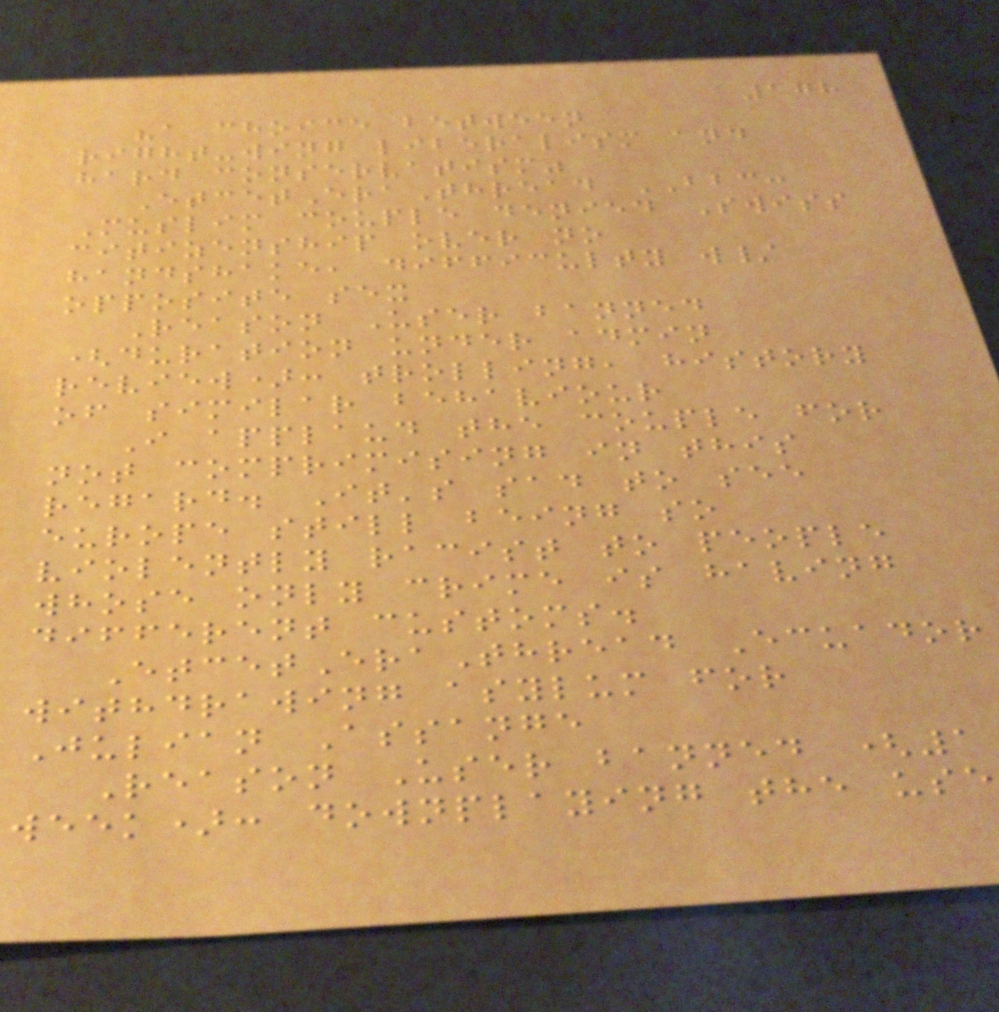178
"a choice between
right-wing liberalism and
hard conservatism"
EtcetEraThread BBC:
Muslim couple denied Swiss
citizenship over no
handshake, difficulty w/
opposite sex
Reason User banned
(duration under admin
review): trolling, history
of similar behaviour
I applaud the couple for
not comprimising in this
regard. It's sad to see
europe still being so
violently racist to people
whose only crime is having
different customs.
EtcetEraThread Ecuador
withdrawing asylum for
Julian Assange
Reason User banned (1
week): downplaying the use
